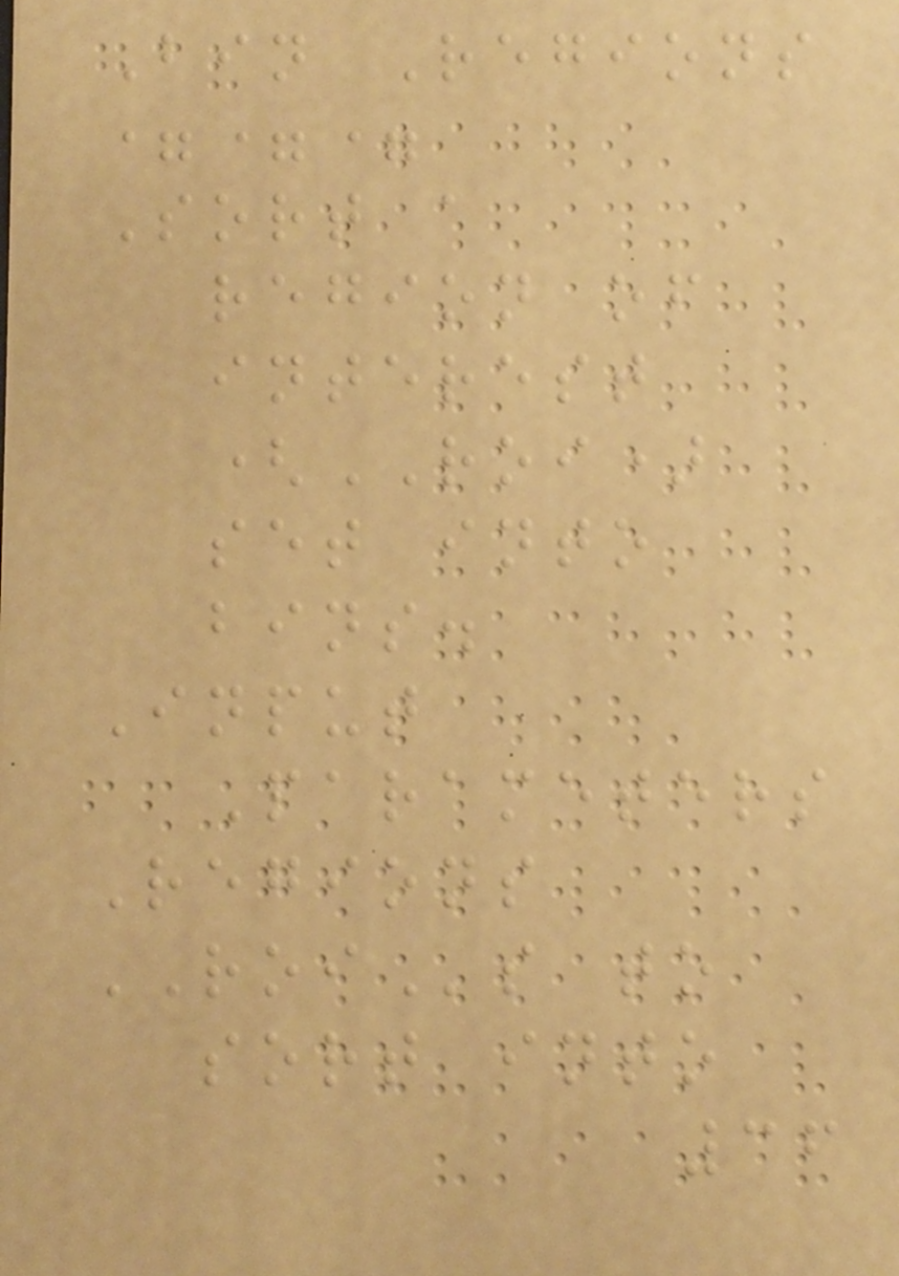Bin Regions
===
Sort a
region of
interest
(ROI)
set into
bins.
Input
Parameters
Regions
ROIs to
sort into
36
